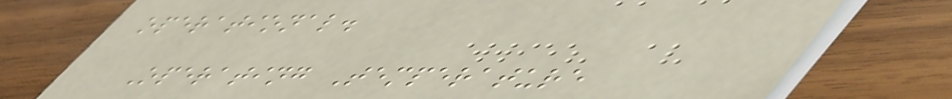operational.
Operating Temperature
